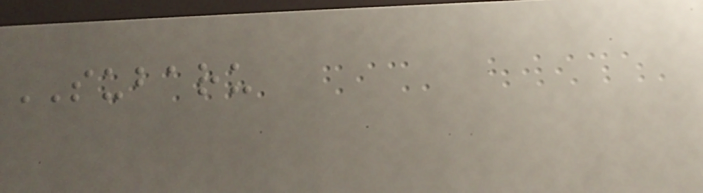SUBARU
